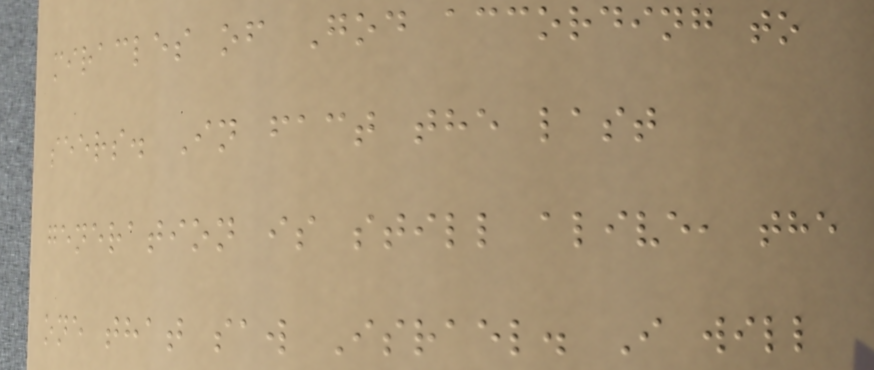miracles of God according to
seers. In fact the last
generation is still alive, the
one that saw Israel. I will
